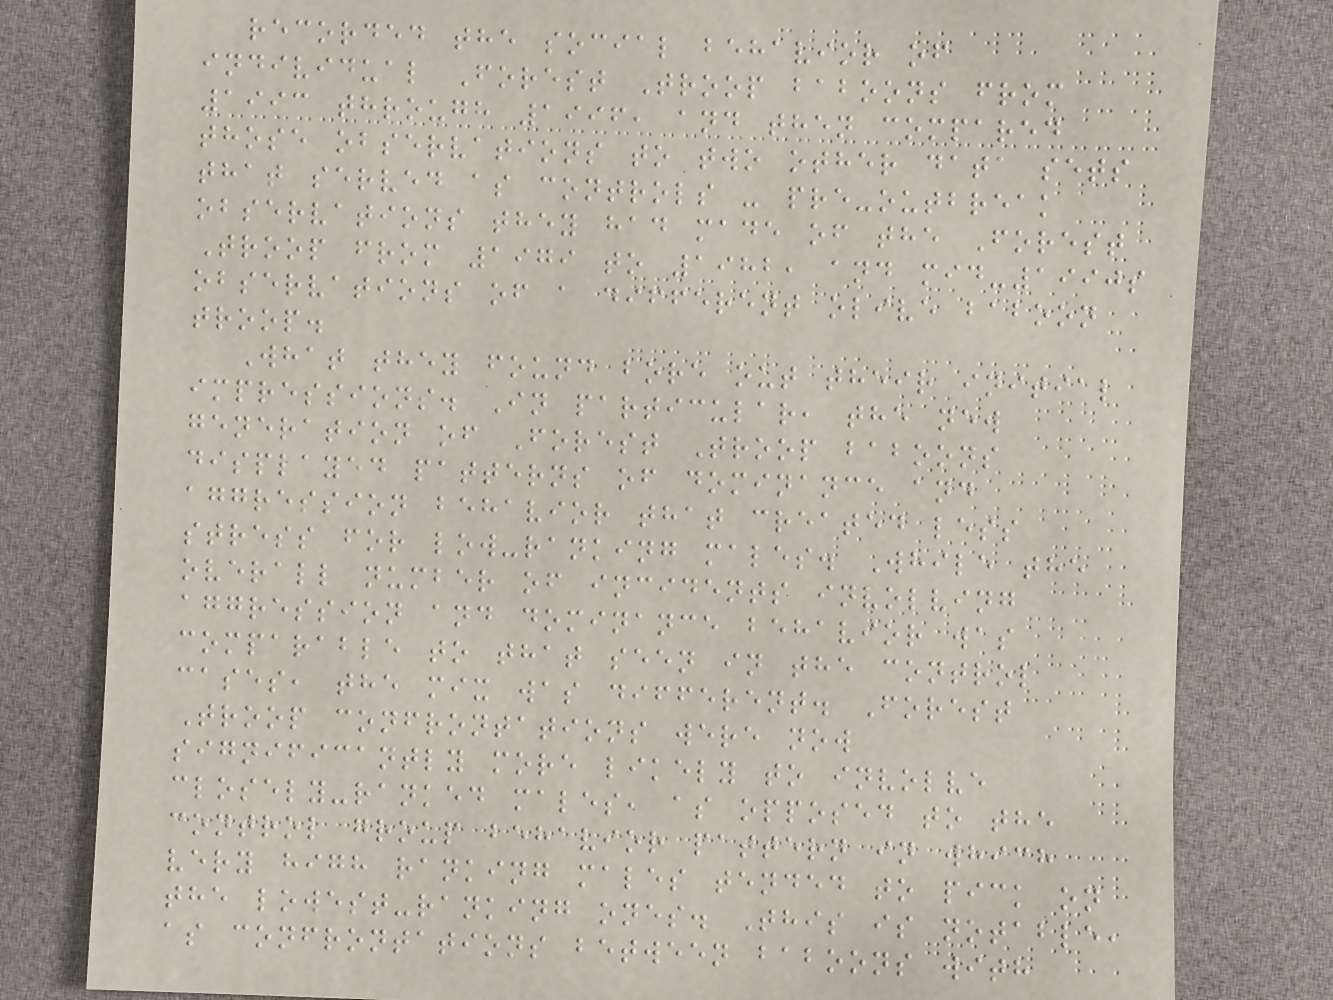recorded the social behavior of
individual Forest Troop baboons from
1993 through 1996, and then compared
those observations to two other data sets
that served as controls - pre-outbreak
observations they had made of the Forest
Troop from 1979 to 1982, and mid-1990s
observations of a different olive baboon
troop.
What they found bore out their initial
impressions. In particular, the new
generation of Forest Troop baboons
displayed patterns of dominance and
aggression behavior that created less
stress for low-ranking males. While the
overall number of incidents involving
aggression and dominance behavior was
comparable to that seen in the control
cases, the mix was different. Forest
Troop confrontations were now
significantly more likely to involve
closely-ranked males, as opposed to the
control group behavior pattern in which
very high ranking males tended to pick on
the lowest-ranking ones. This is notable,
as confrontations between baboons with
